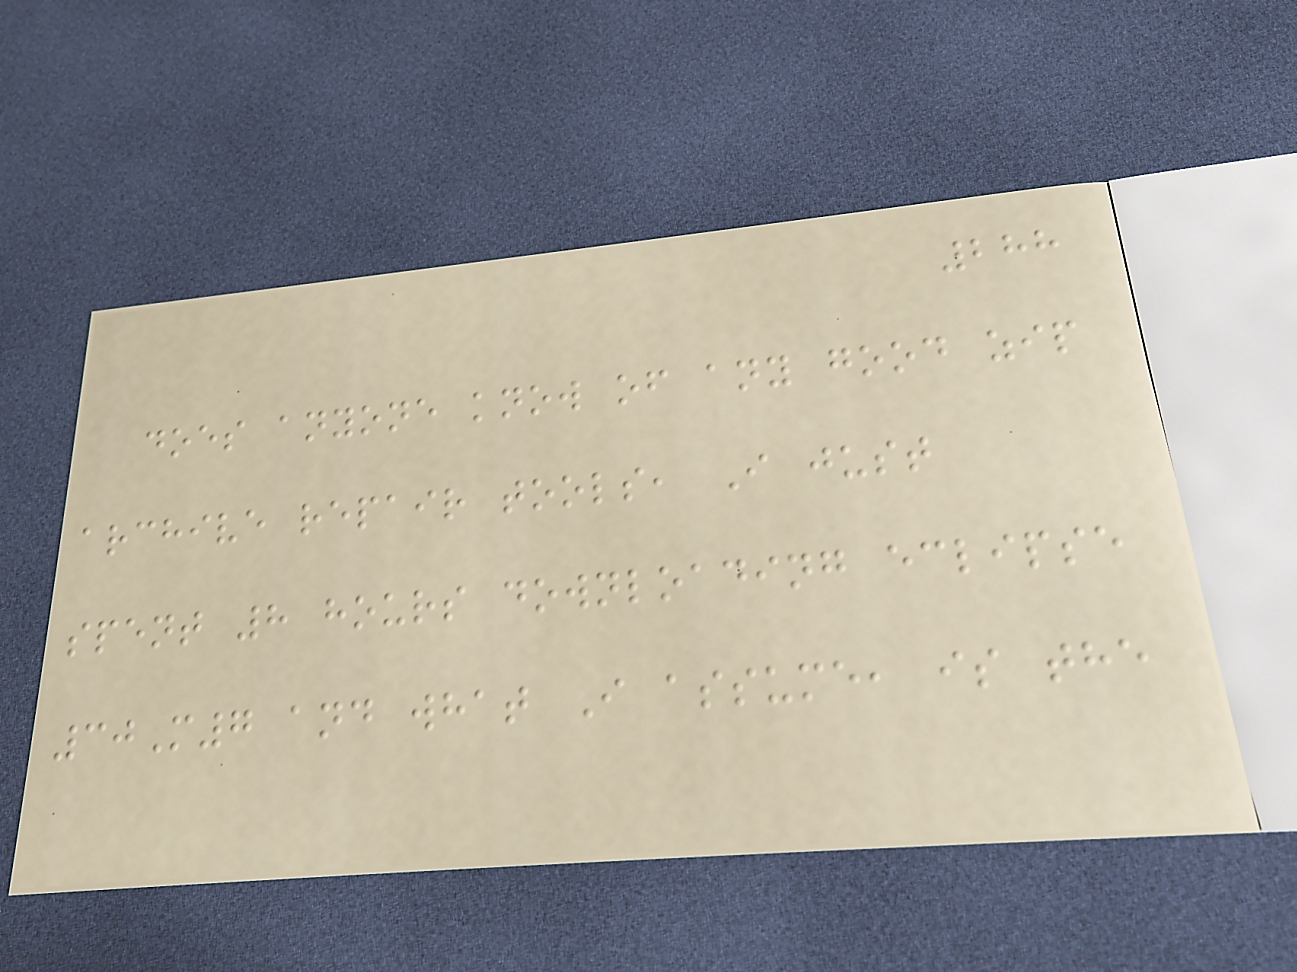288
does anyone know of any good zip
archive repair tools, I just
spent 8 hours downloading eclipse
30M7 and what I assume, is the
